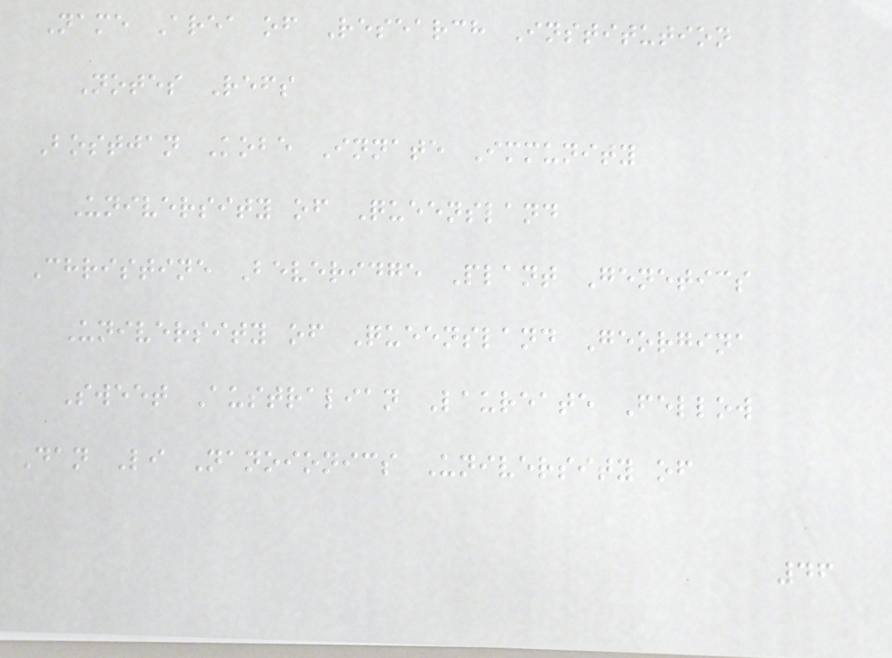Name Area of Research Institution
Notes Refs
Bostjan Kobe Innate Immunity
University of Queensland
Christine Beveridge Plant Genetics
University of Queensland Georgina
Sweet Australian Laureate Fellow
Dan Li Nanoionics University of
46
